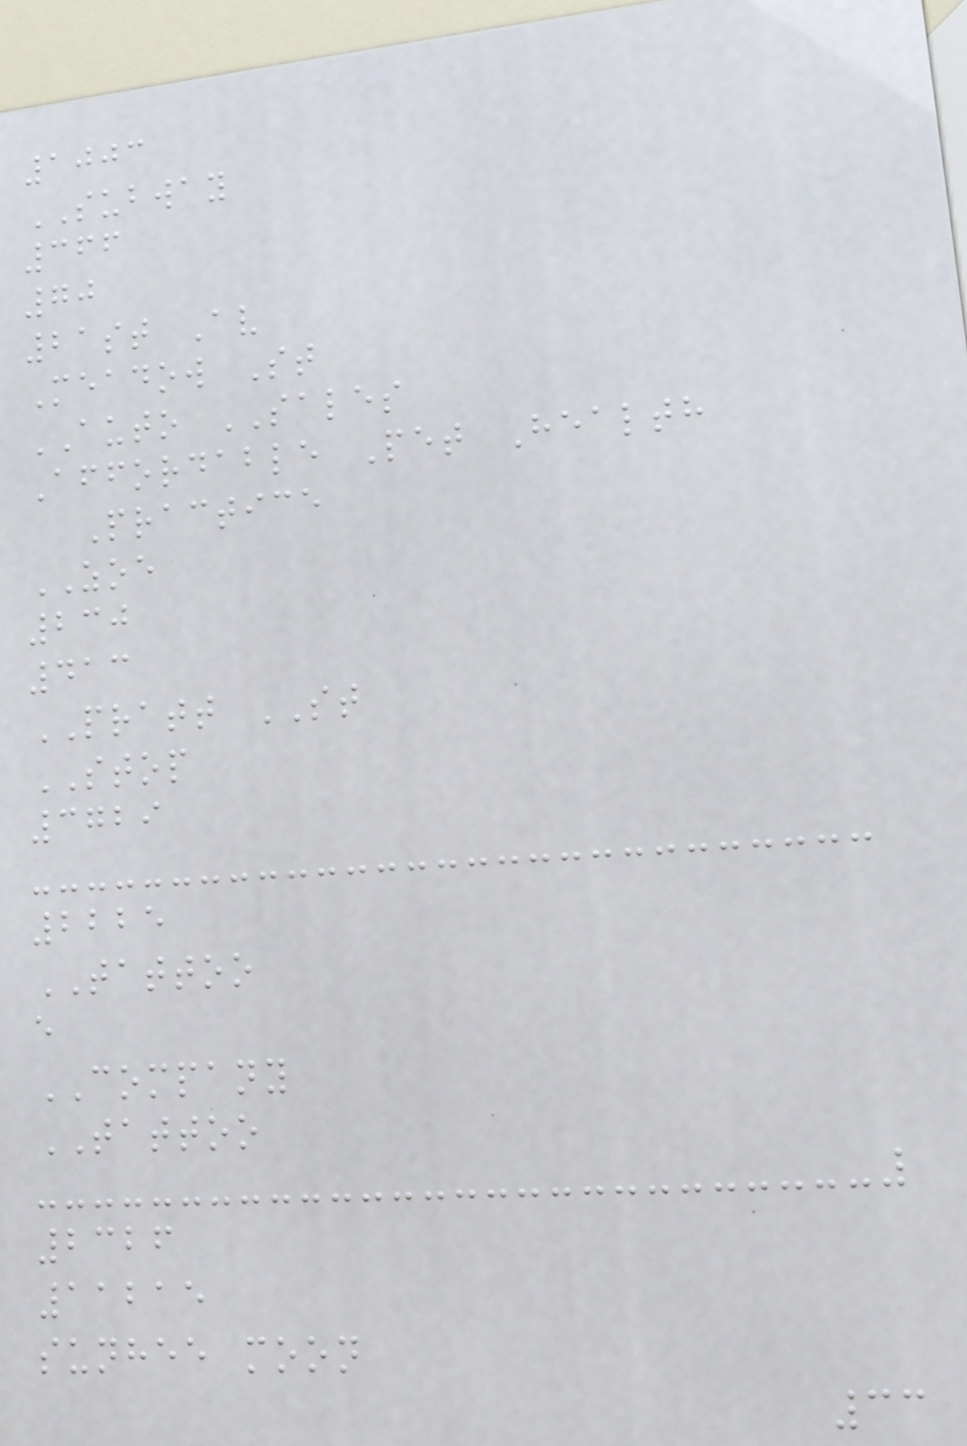1003
SUBWAY
366
70
21st Av
Meadow St
AUTO SALES
Affordable Pet Health
Practice
ZOE
230
413
PRATT ST
STOP
3729
2225
TATTOO
e
COMPANY
TATTOO
2326
11215
sunhee moon
33
